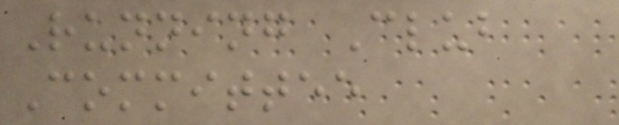Running Club
Committee
